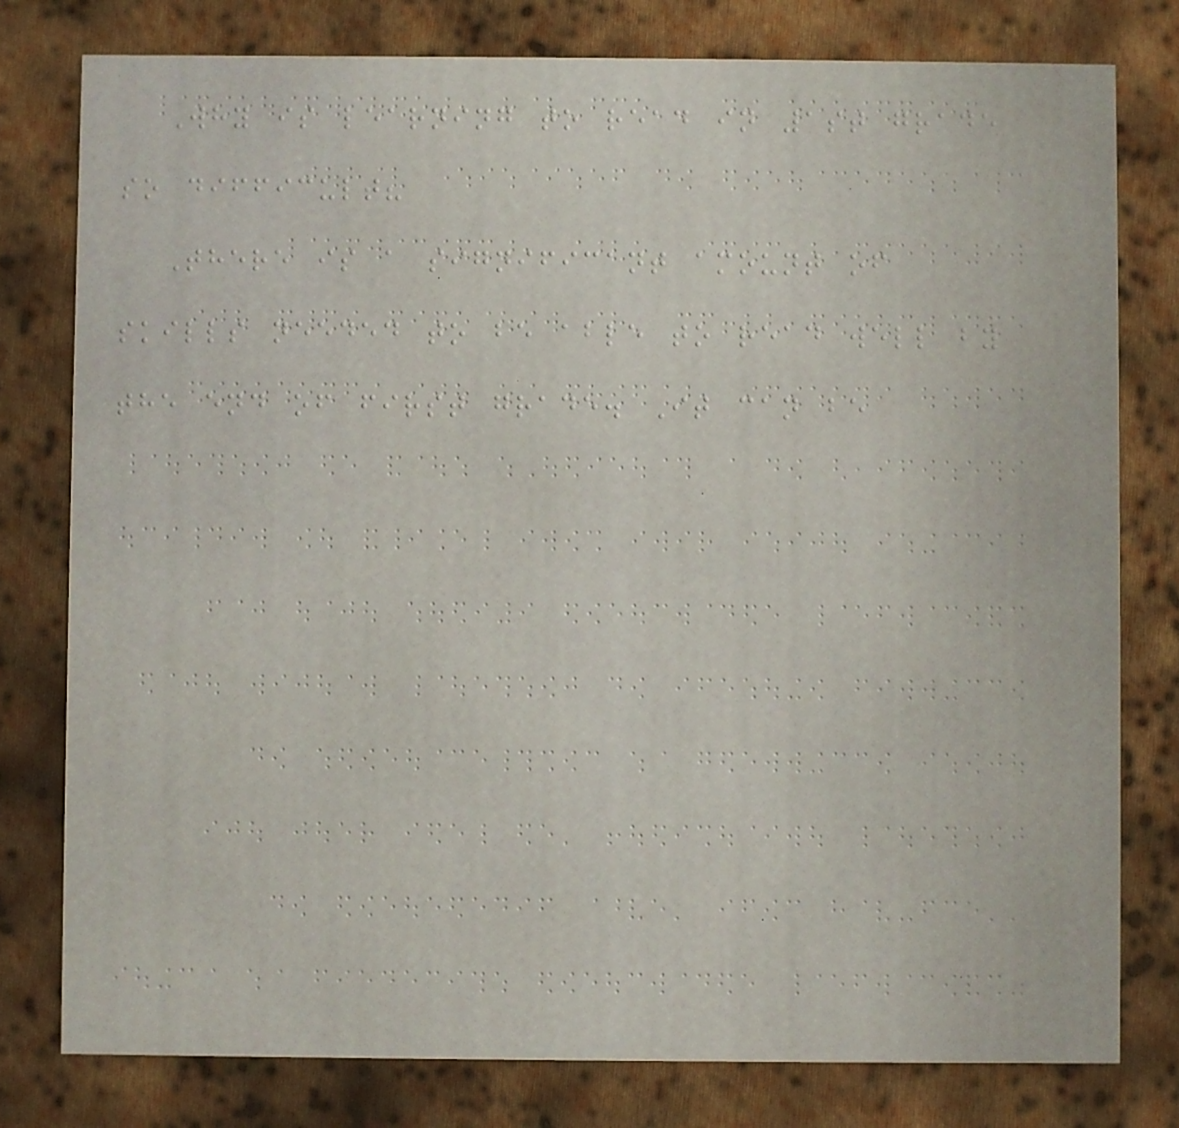Why is learning to read in 1st grade
so difficult?
There is a significant amount of
skills needed to be able to read well by
the end of first grade. It can be
